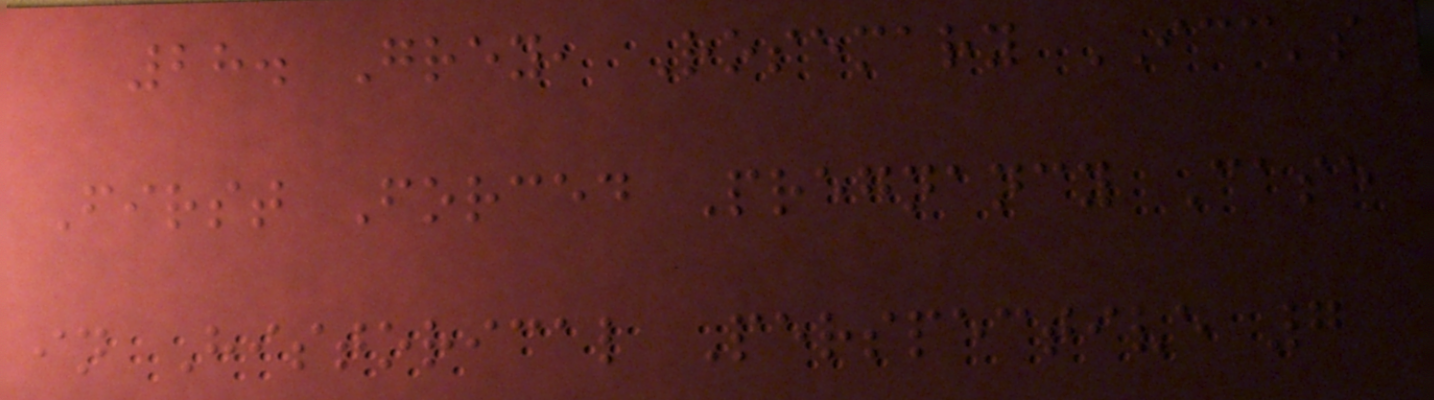28. Grey, Rosemary ICC's
First Forced Pregnancy Case
in Historical Perspective 7
